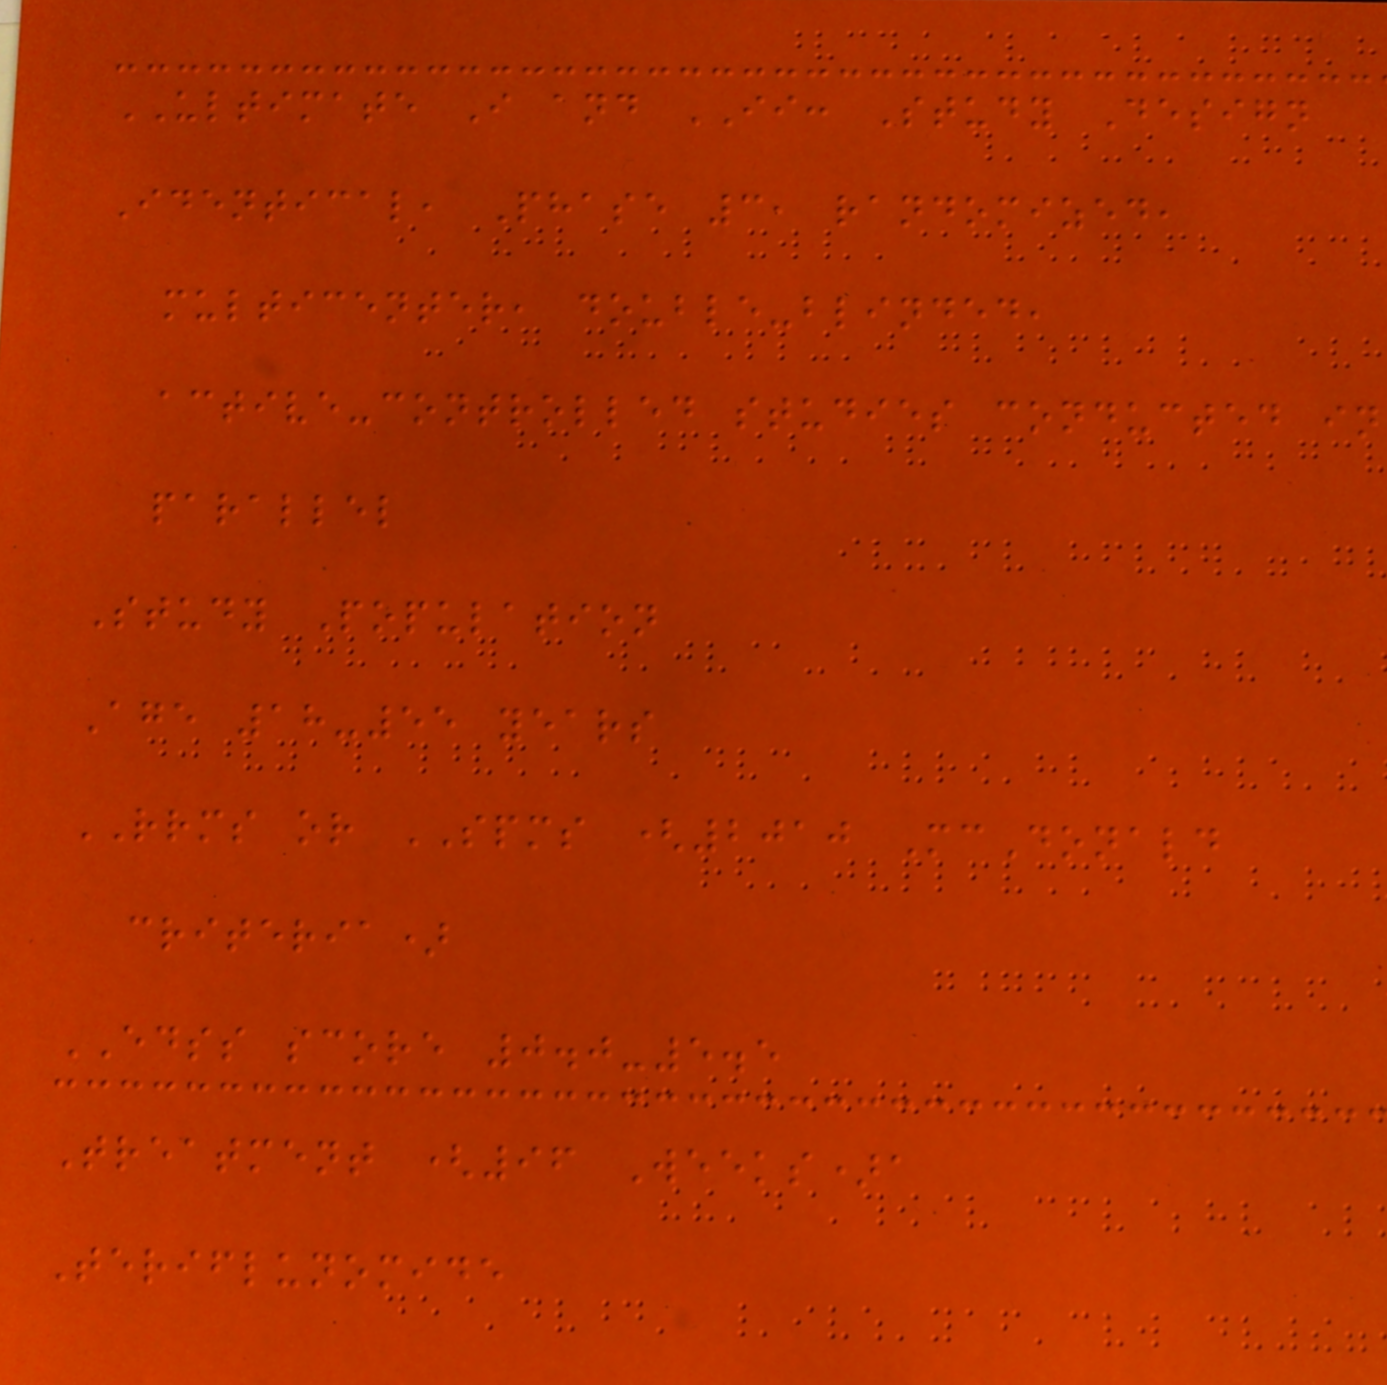ULTIMATE I and II: Study Design
Identical, Phase 3, randomized,
multicenter, double-blinded,
active-controlled studies conducted in
parallel
Study Population
Age 18-55 years
RRMS or SPMS (2010 McDonald
criteria)
EDSS score 0.0-5.5
Treatment (96 Weeks)a
Teriflunomide
